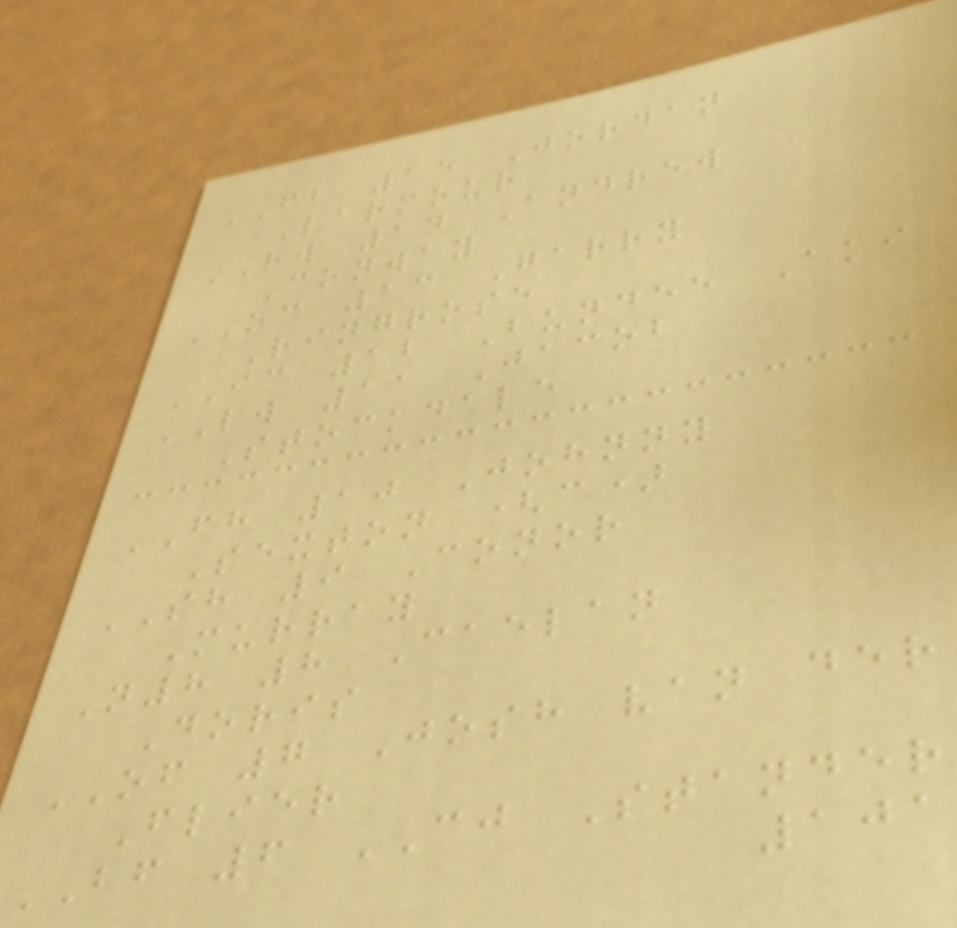FB 15 Jordan
Larmour
RW 14 Andrew
Conway
OC 13 Garry
Ringrose
IC 12 Bundee Aki
LW 11 Jacob
Stockdale
FH 10 Johnny
Sexton (c)
SH 9 Conor
Murray
N8 8 Caelan
Doris
OF 7 Josh van der
Flier
BF 6 CJ Stander
101
